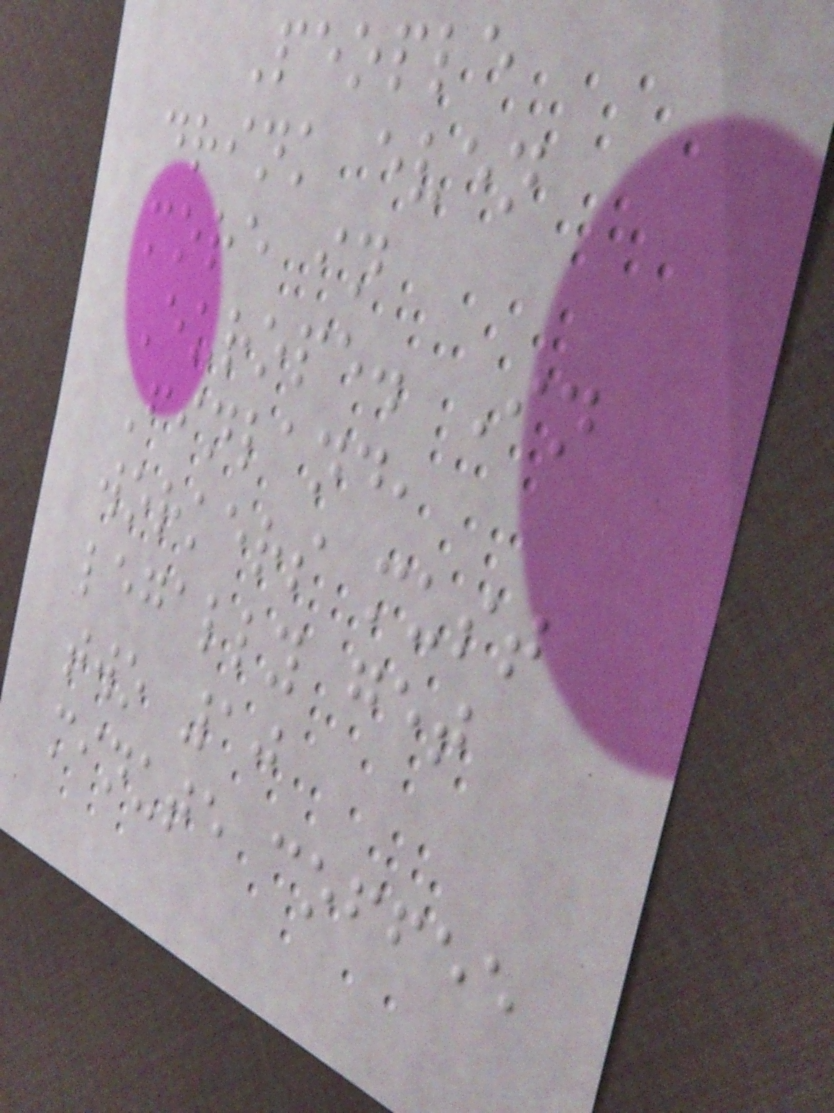People
drink even
more in
Europe. In
Finland,
workers must
legally get
two 10
minute coffee
